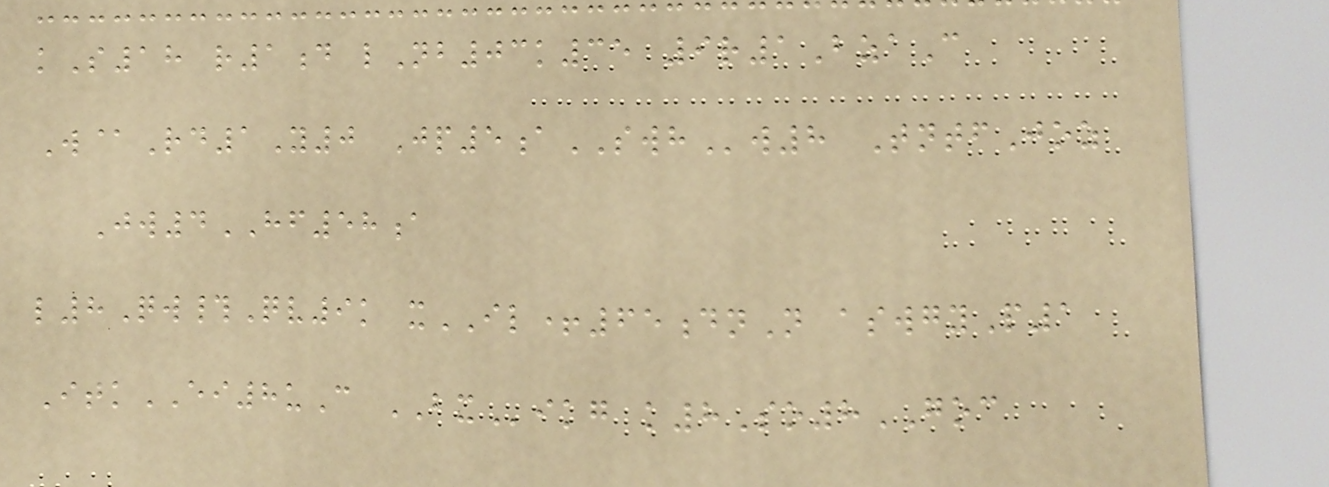kS18 r1d lNb03k35 9r1BzaC
W@Rd1Y0 Jp5aSWHw8 TntfJoz
Jw4HF58a
l8Qw#Qv9k xIL+65dnN aswgyP1
ItkEI8uC BXikg k8So8GOC
